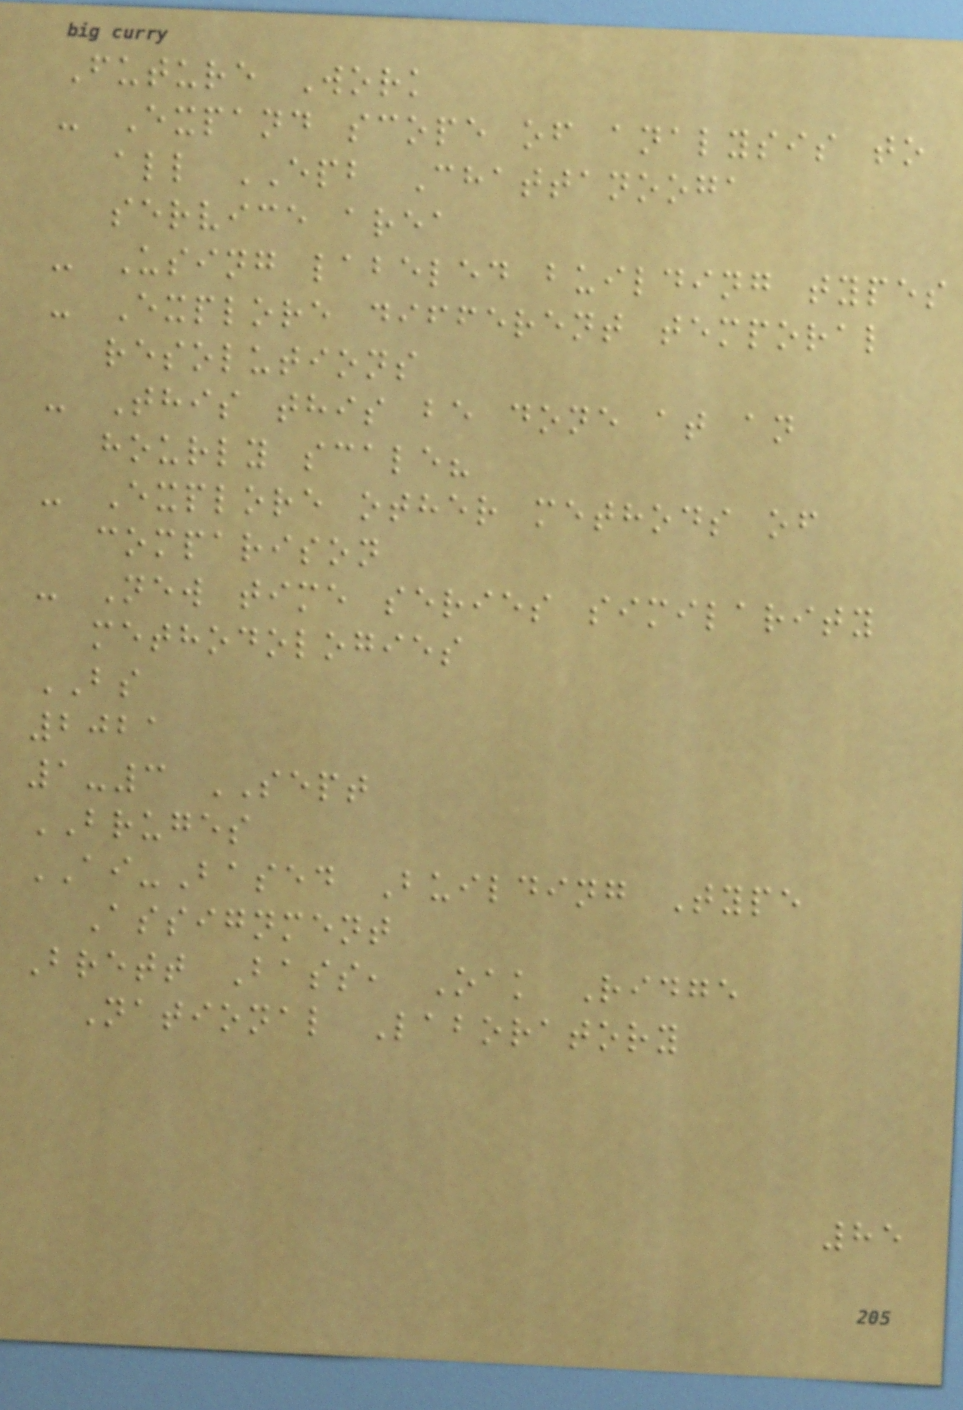Future Work
- Expand scope of analysis to
all EPB Chattanooga
service area
- Using labeled building types
- Explore different temporal
resolutions
- This this be done at an
hourly scale?
- Explore other methods of
comparison
- New time series similarity
methodologies
BS
2021
1-3 SEPT
BRUGES
AI-Based Building Type
Assignment
Brett Bass, Oak Ridge
National Laboratory
85
